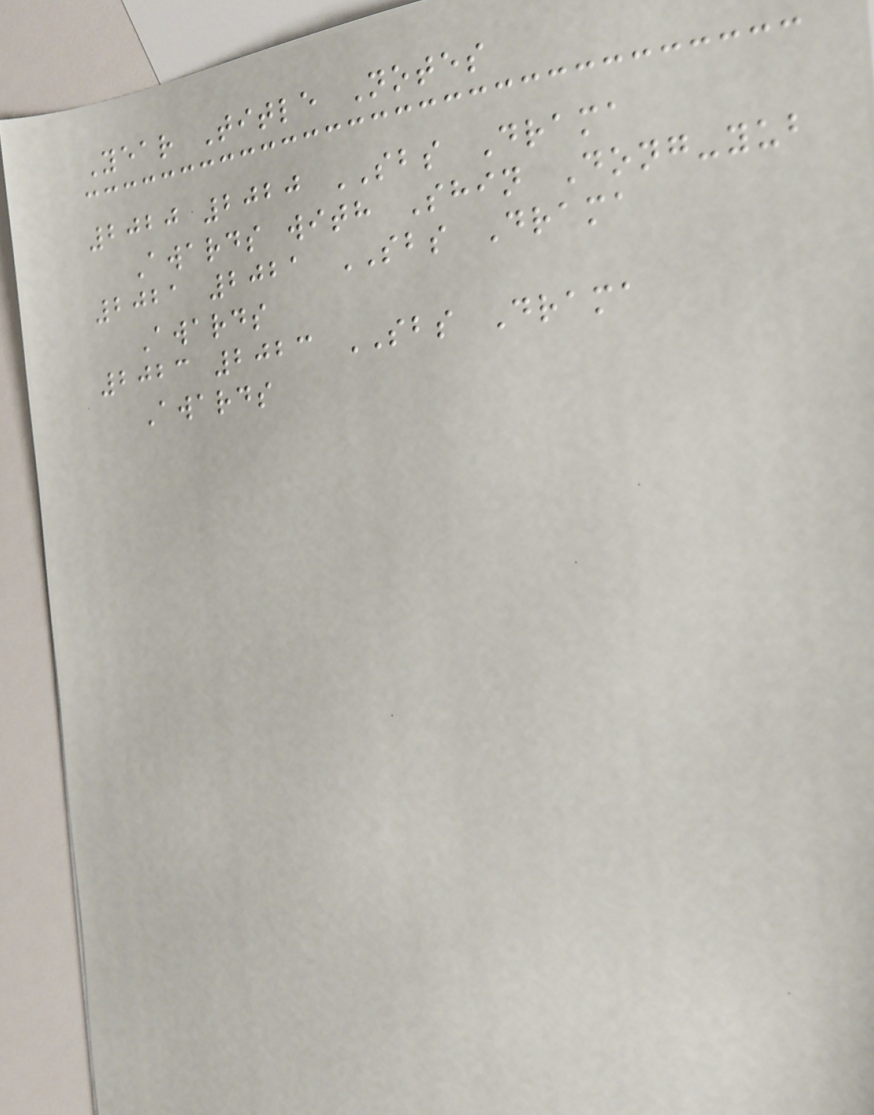Year Title Notes
2020 2020 SBS Drama
Awards with Shin Dong-yub
2021 2021 SBS Drama
Awards
2023 2023 SBS Drama
Awards
